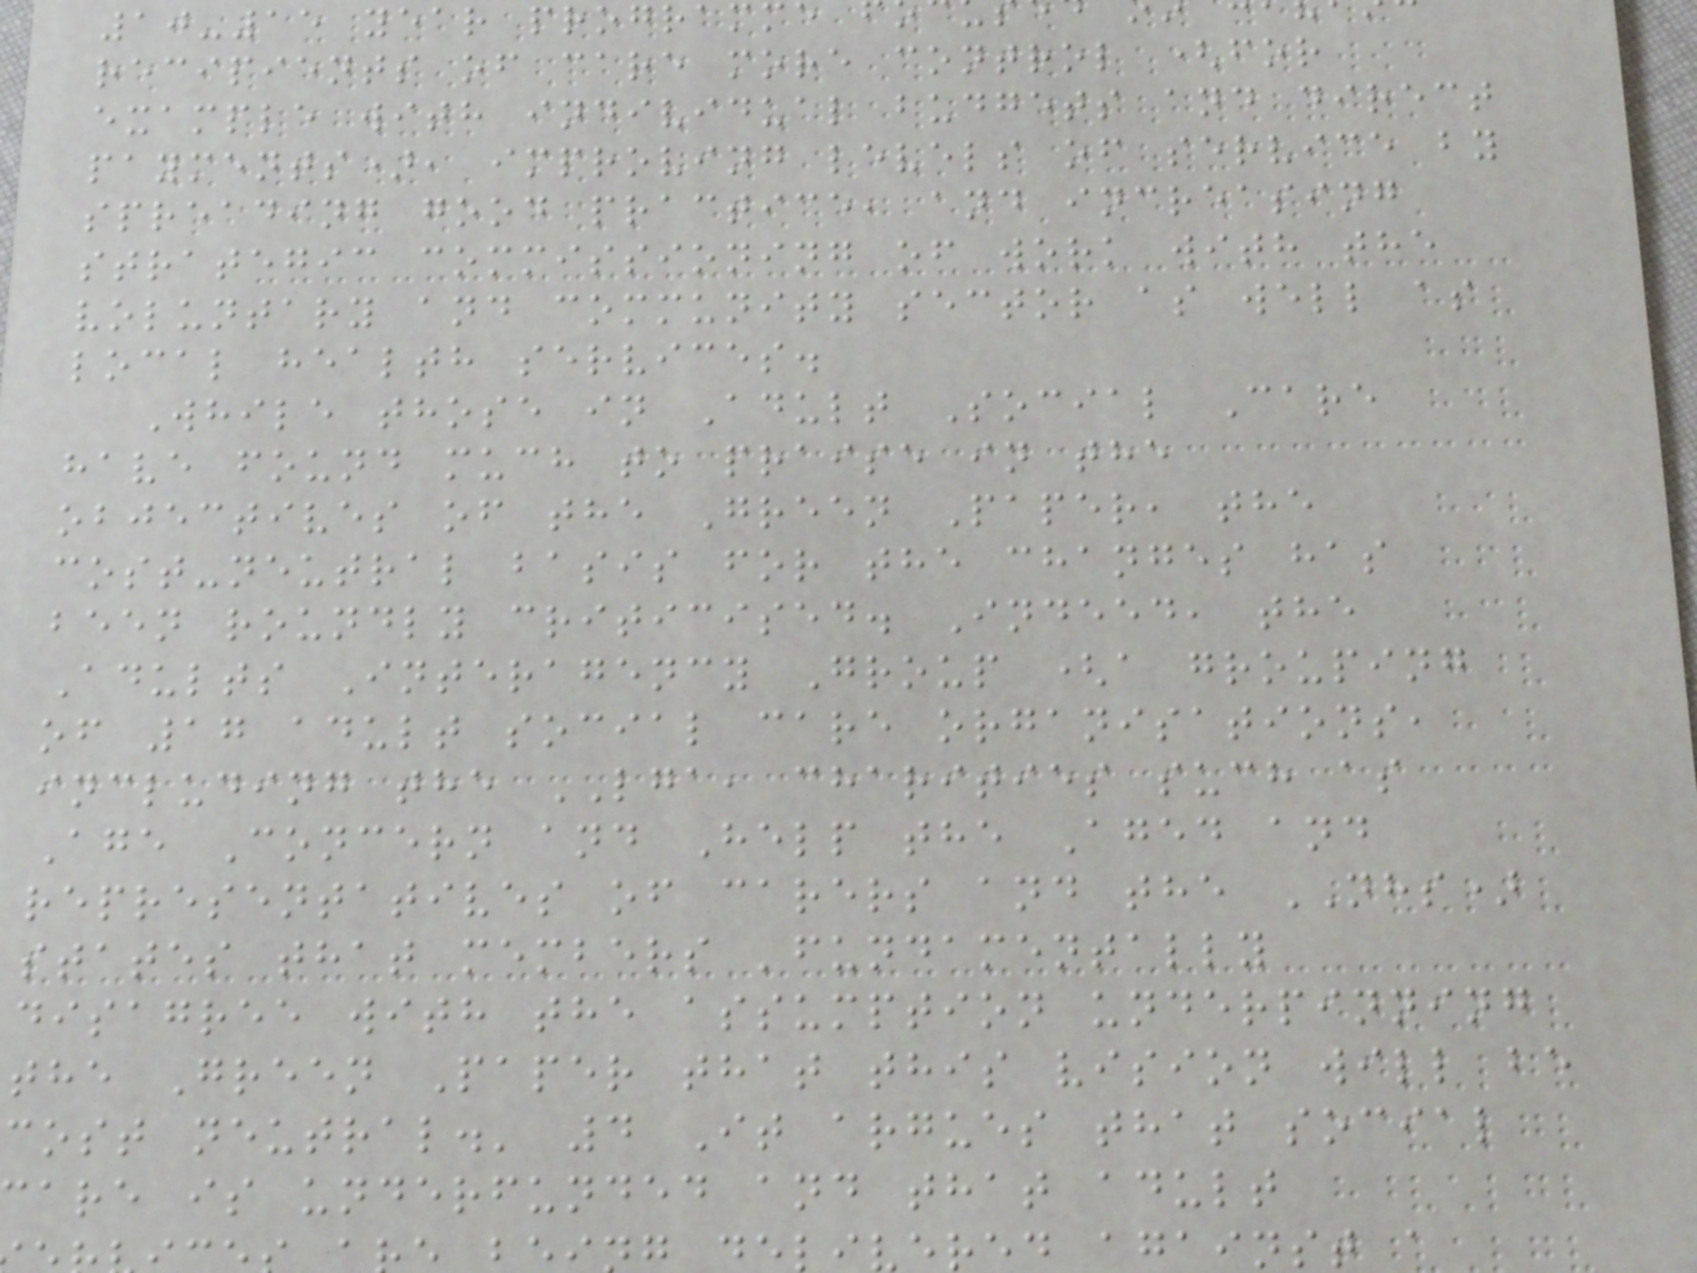10-15 year programm
recipients of care more control (for
example with individual budgets and direct
payments), improving levels of service by
spreading good practice, and increasing
strategic commissioning of work with the
voluntary and community sector as well as
local health services.
While those in Adult Social Care
have found much to praise in the
objectives of the Green Paper, the
cost-neutral basis for the changes has
been roundly criticised. Indeed, the
Adults Interagency Group (a grouping
of 17 adult social care organisations,
including the LGA, charities such as
Age Concern and Help the Aged and
representatives of carers and the NHS)
states that members 'fundamentally
disagree with the assumption underpinning
the Green Paper that this vision will be
cost neutral.' 4 It argues that social
are is underfunded and that adult
ered against a
